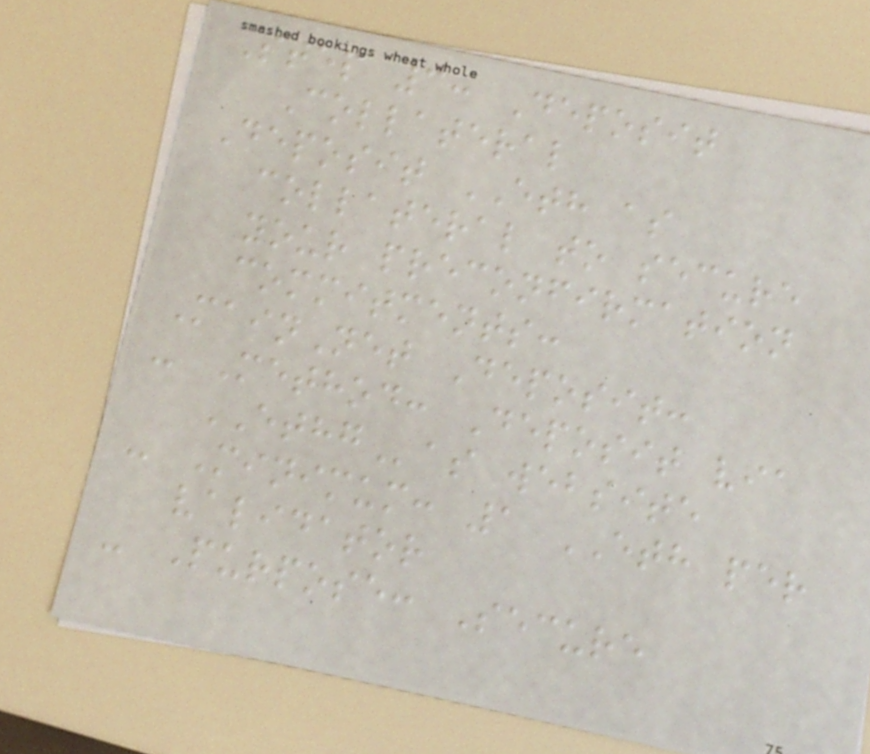Step 3: Deposit
Collateral
Deposit ETH as
collateral to secure
your preconfirmation
commitments:
MainNet Deposit:
- Method: Deposit via
ETHGas website
- Minimum: 1 ETH per
validator
- Purpose: Secure
